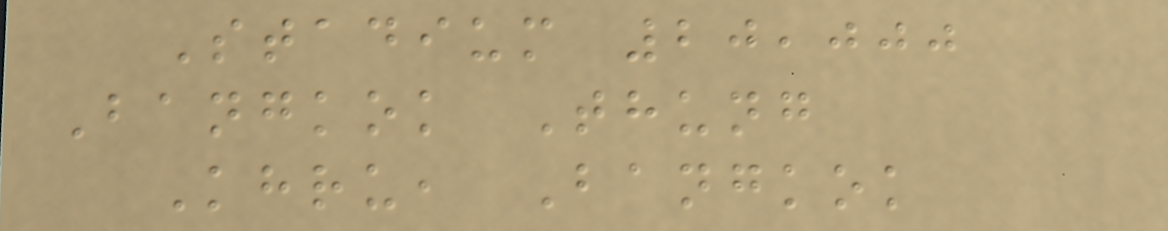Stadium 20,000
Bangkok Thung
Khru, Bangkok
